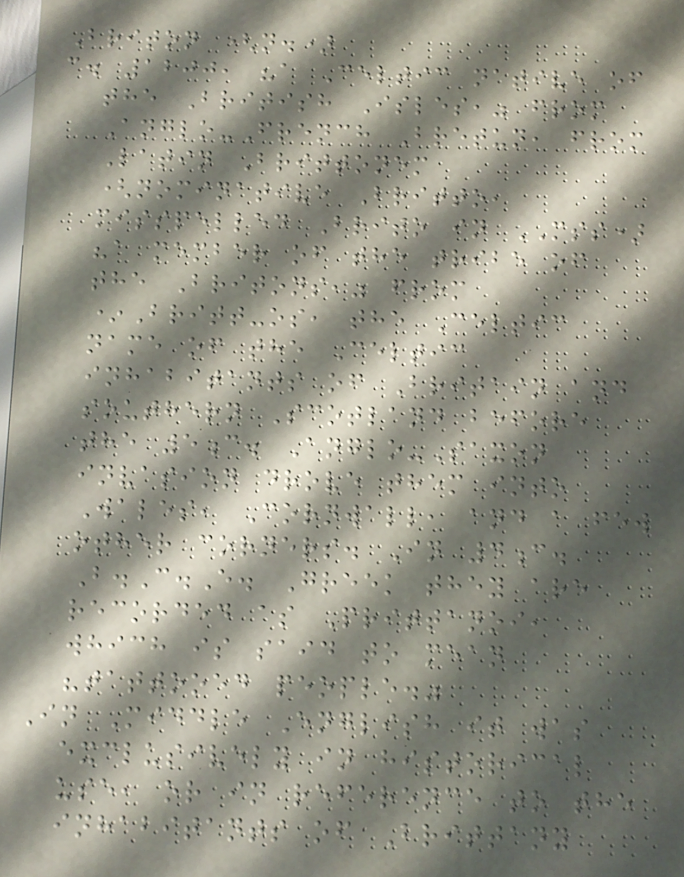Briton (n.)
c. 1200, "a Celtic native of
the British Isles," from
Anglo-French Bretun, from
Latin Brittonem
(nominative Britto,
misspelled Brito in MSS)
"a member of the tribe of
the Britons," from
*Britt-os, the Celtic
name of the Celtic
inhabitants of Britain and
southern Scotland before
the 5c. Anglo-Saxon
invasion drove them into
Wales, Cornwall, and a few
other corners. In 4c.
B.C.E. Greek they are
recorded as Prittanoi,
which is said to mean
"tattooed people."
In Middle English it was
exclusively in historical
use, or in reference to the
inhabitants of Brittany
